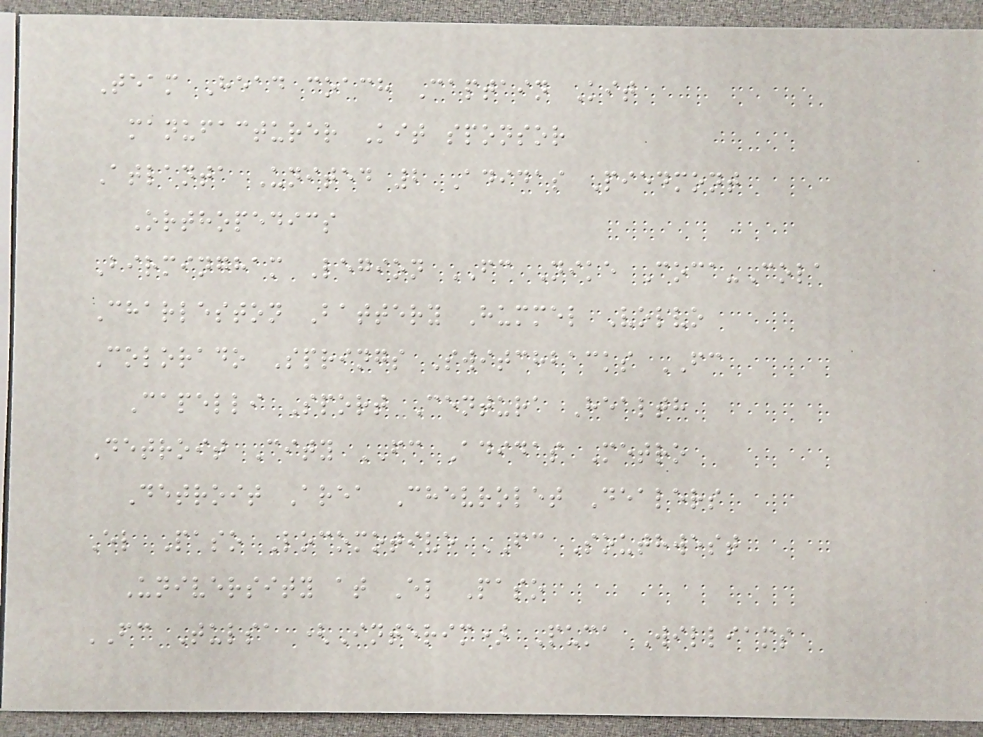Team Head coach Captain Kit
manufacturer Kit sponsor
Atlanta United 2 Adidas Piedmont
Orthopedics
Birmingham Legion FC Nike Coca-Cola
Charleston Battery Hummel Volvo
Colorado Springs Switchbacks FC
Capelli Sport Centura Health
Detroit City FC Adidas Metro
Detroit Area Chevrolet Dealers
El Paso Locomotive FC Southwest
University at El Paso
FC Tulsa (Interim) Puma Williams
